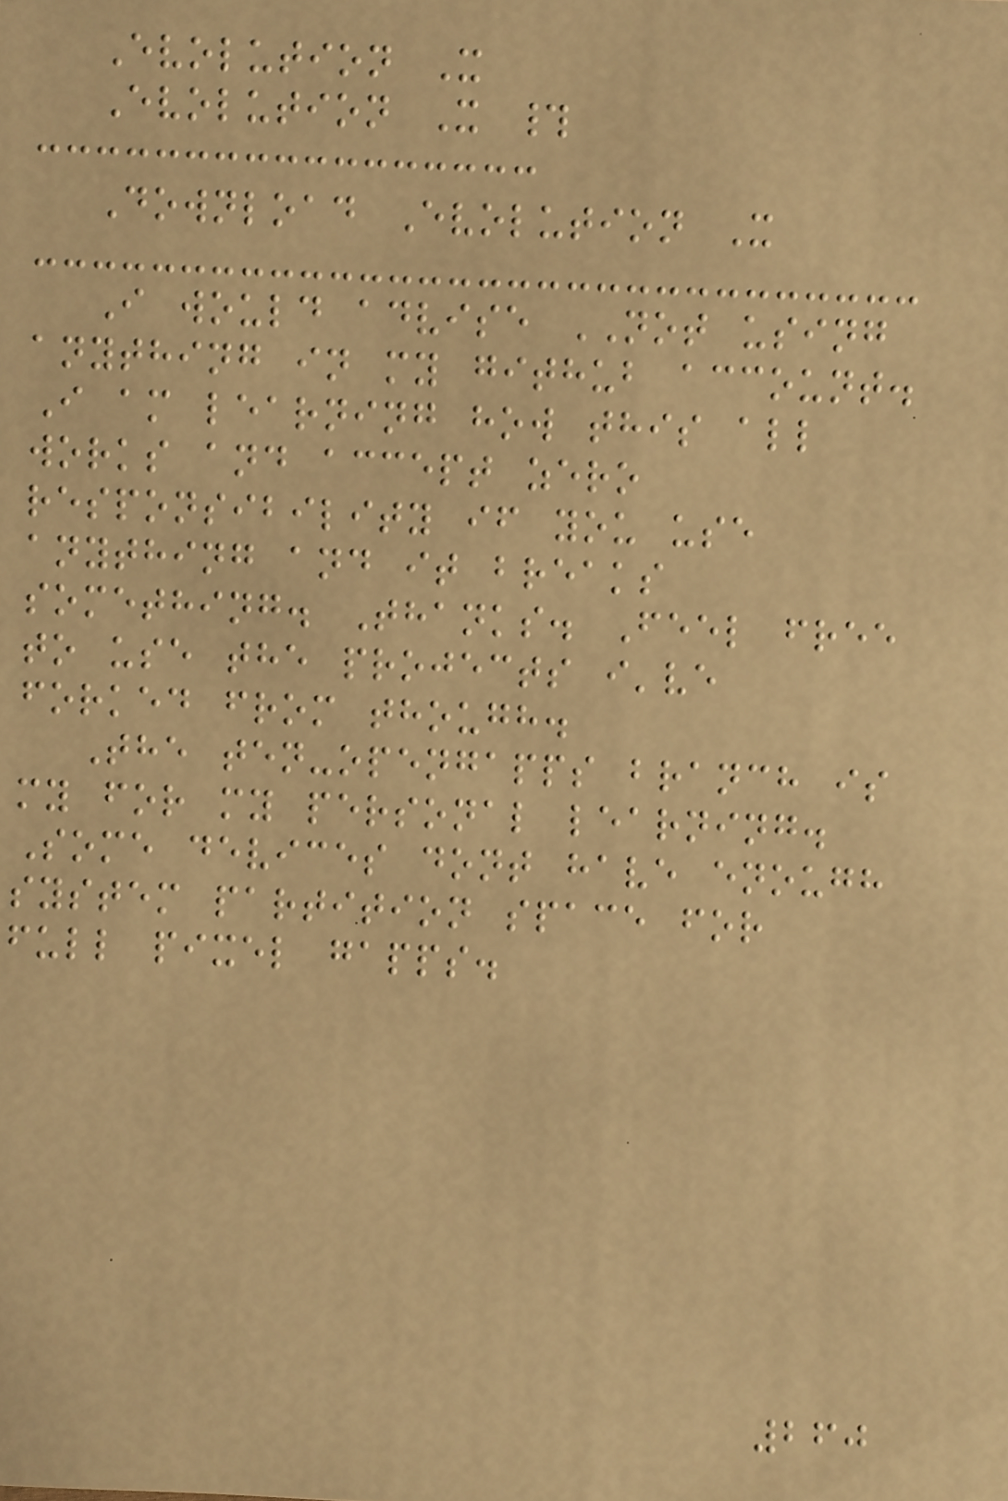Evolution X
Evolution X #
Download Evolution X
I would advise NOT using
anything in my github account.
I am learning how this all
works and accept zero
responsibility if you use
anything and it breaks
something. Thanks. Feel free
to use the projects i've
forked from though.
The ten-opengapps branch is
my for my personal learning.
Some devices dont have enough
system partition space for
full pixel gapps.
260
